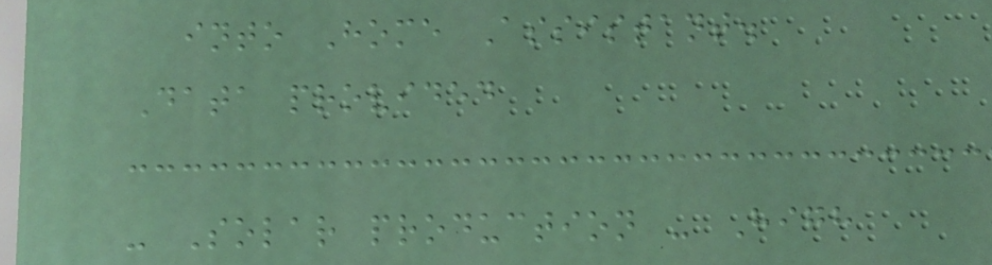into Home Assistant.
Data provided
- Solar production - High
